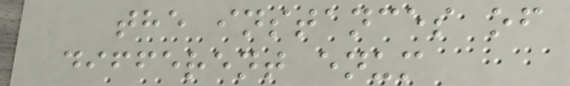the instances of
different enum
